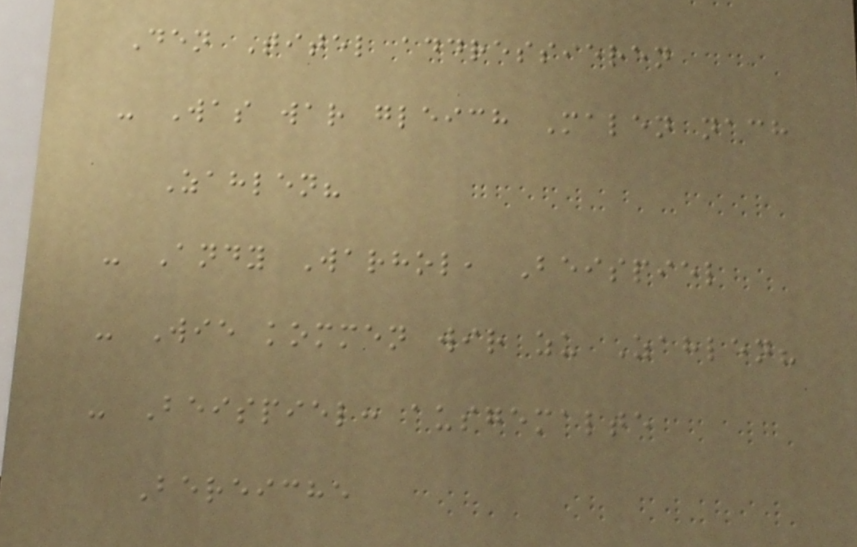Den Titel addressieren
- Was war gleich Malen nach
Zahlen?
- Andy Warhol, Beispiel
- Wie kommen wir zu Zahlen?
- Beispiel: ausgemalte
Bereiche
